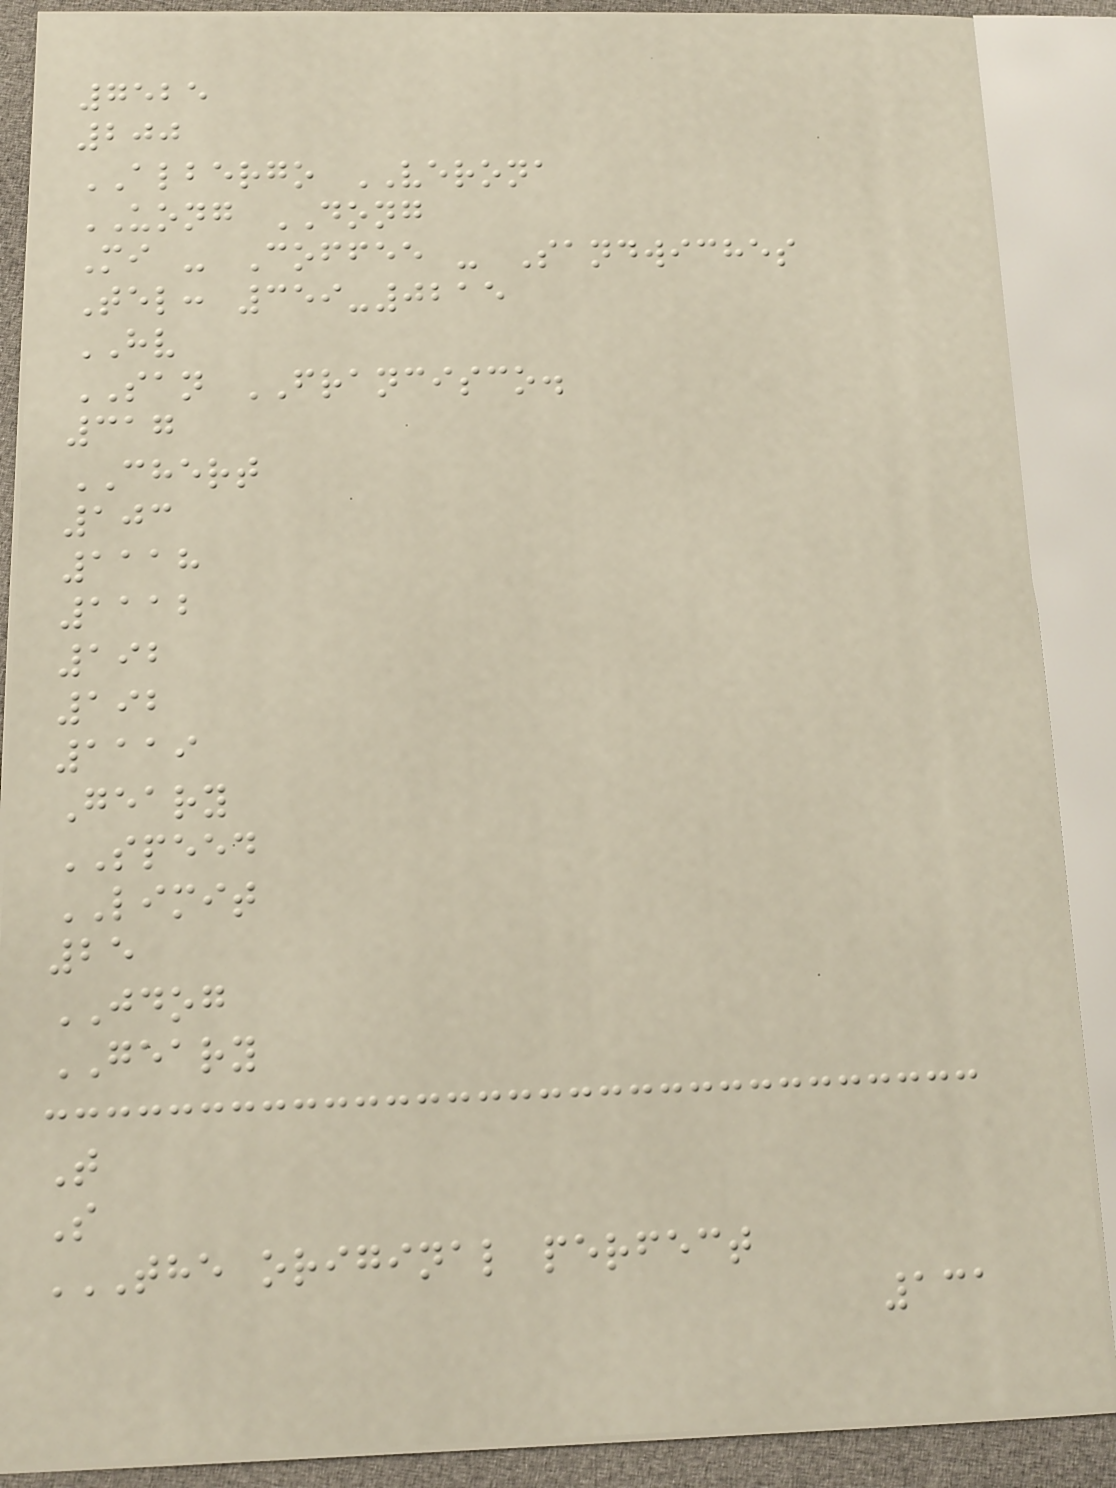7525
200
ALBERGO VERONA
UONG DONG
Mi - Coffee - Sandwiches
Tel: 359-0215
HV
SAN FRANCISCO.
317
CHERT
103
1118
1112
192
192
1119
Geary
SPEED
LIMIT
25
JDOG
GEARY
T
S
THE ORIGINAL PERFECT
131
